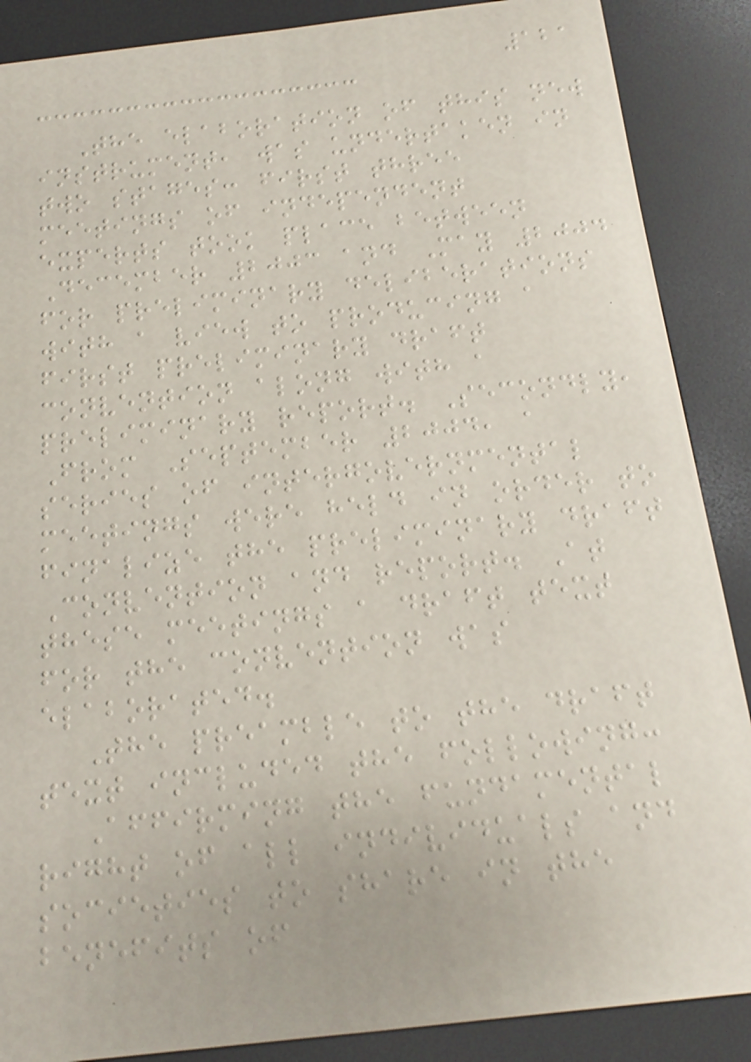121
The elaboration of this new
instrument, was undertaken in
two stages: first three
meetings of independent
experts took place between
December 2003 and May 2004
for preliminary deliberations
with a view to producing a
first preliminary draft
convention along with a
preliminary report. Secondly,
From September 2004, a
series of intergovernmental
meetings were held in order to
finalize the preliminary draft
Convention and report. At
these meetings a draft text
for the convention was
elaborated.
The preamble to the draft
text included the following:
Affirming the fundamental
right of all individuals and
societies to share in the
benefits of
